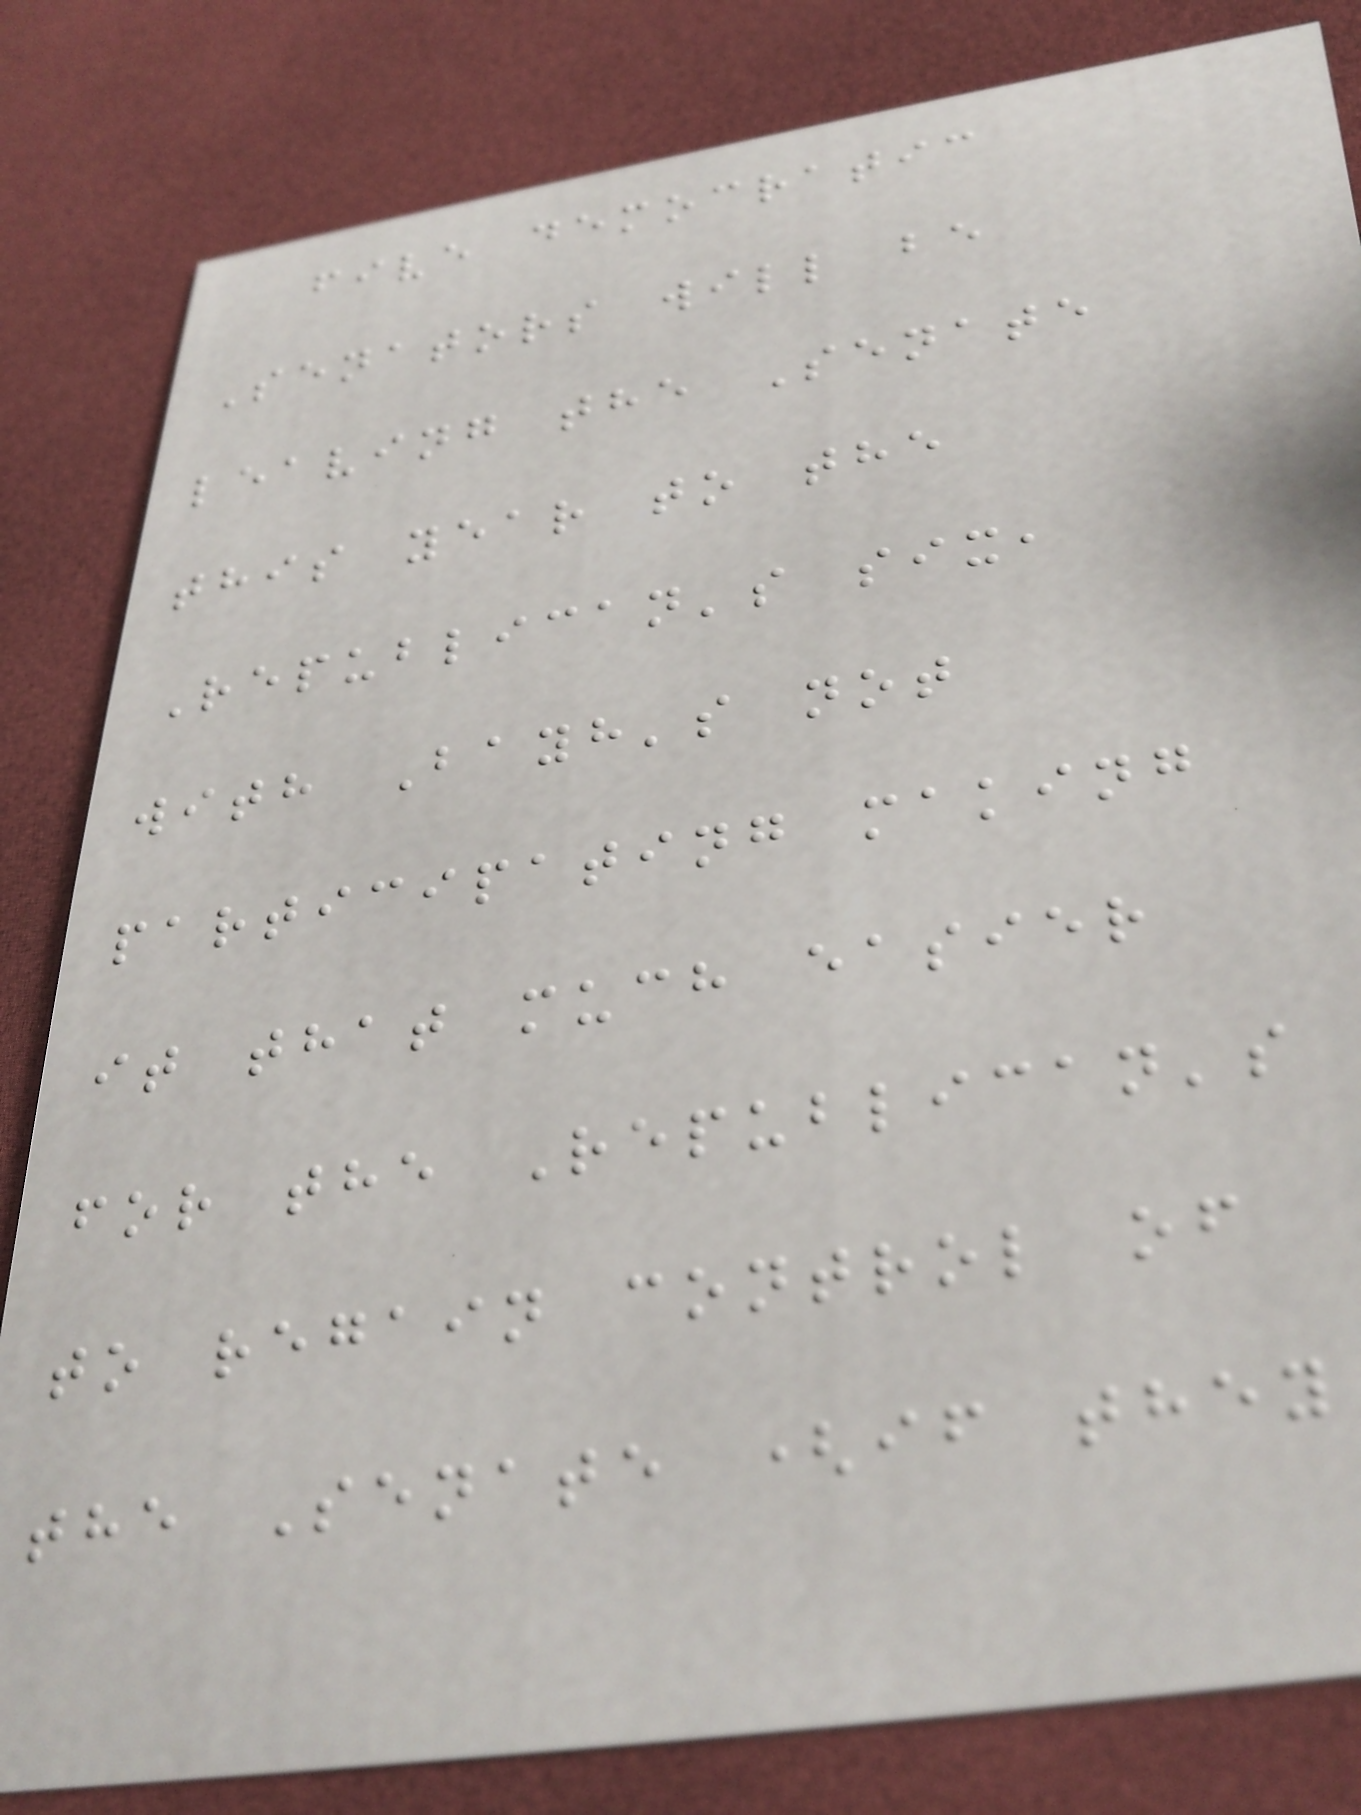five democratic
Senators will be
leaving the Senate
this year to the
Republican's six,
with Bayh's not
participating making
it that much easier
for the Republican's
to regain control of
the Senate (if they
